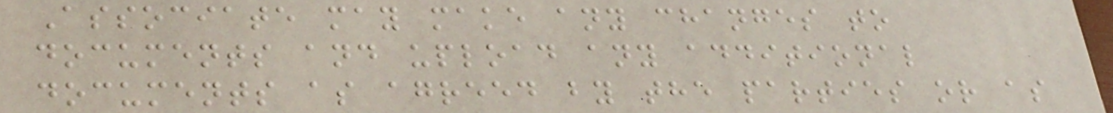Associate may make any changes to
documents and upload any additional
documents as agreed by the parties or as
